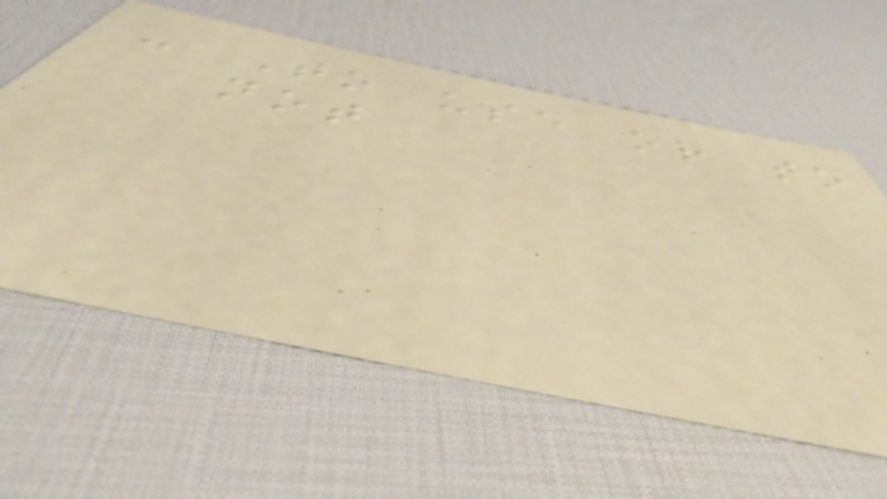- To use or to
not
